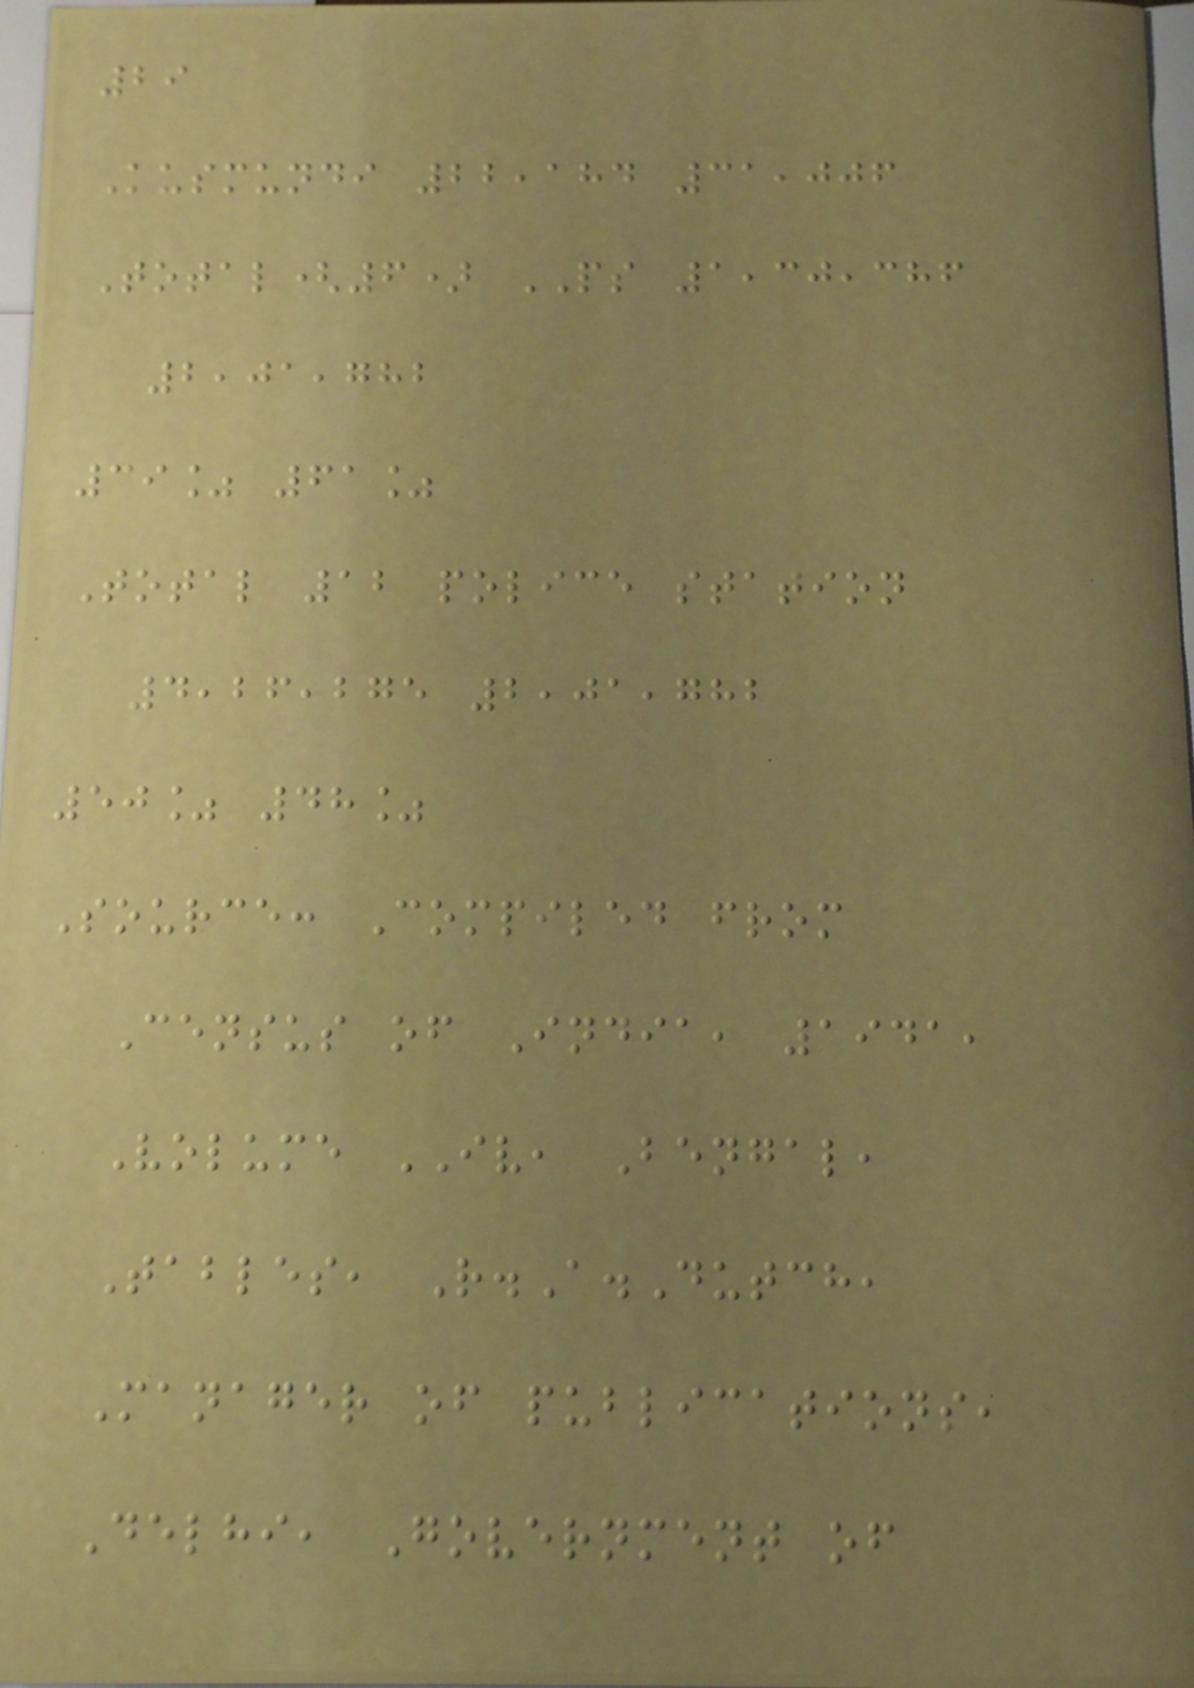29
Kusmundi 22,184 31,006
Total(6) PS 1,30,386
2,01,782
39% 61%
Total 12 police station
4,26,275 2,01,782
50% 48%
Source: Compiled from
Census of India, 1941,
Volume IV, Bengal,
Tables, R.A.Dutch,
Manager of publications,
Delhi, Government of
